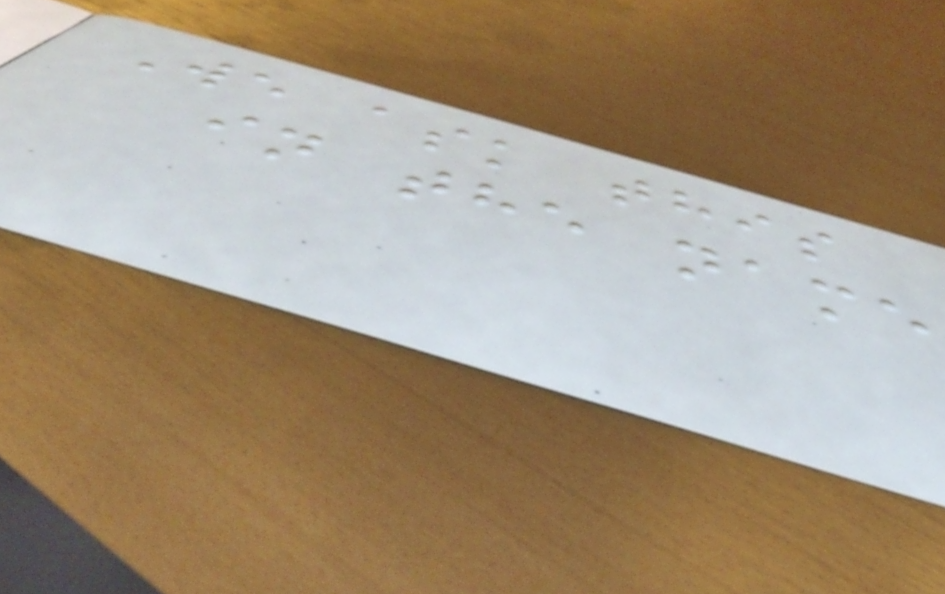We ask this
in the name
